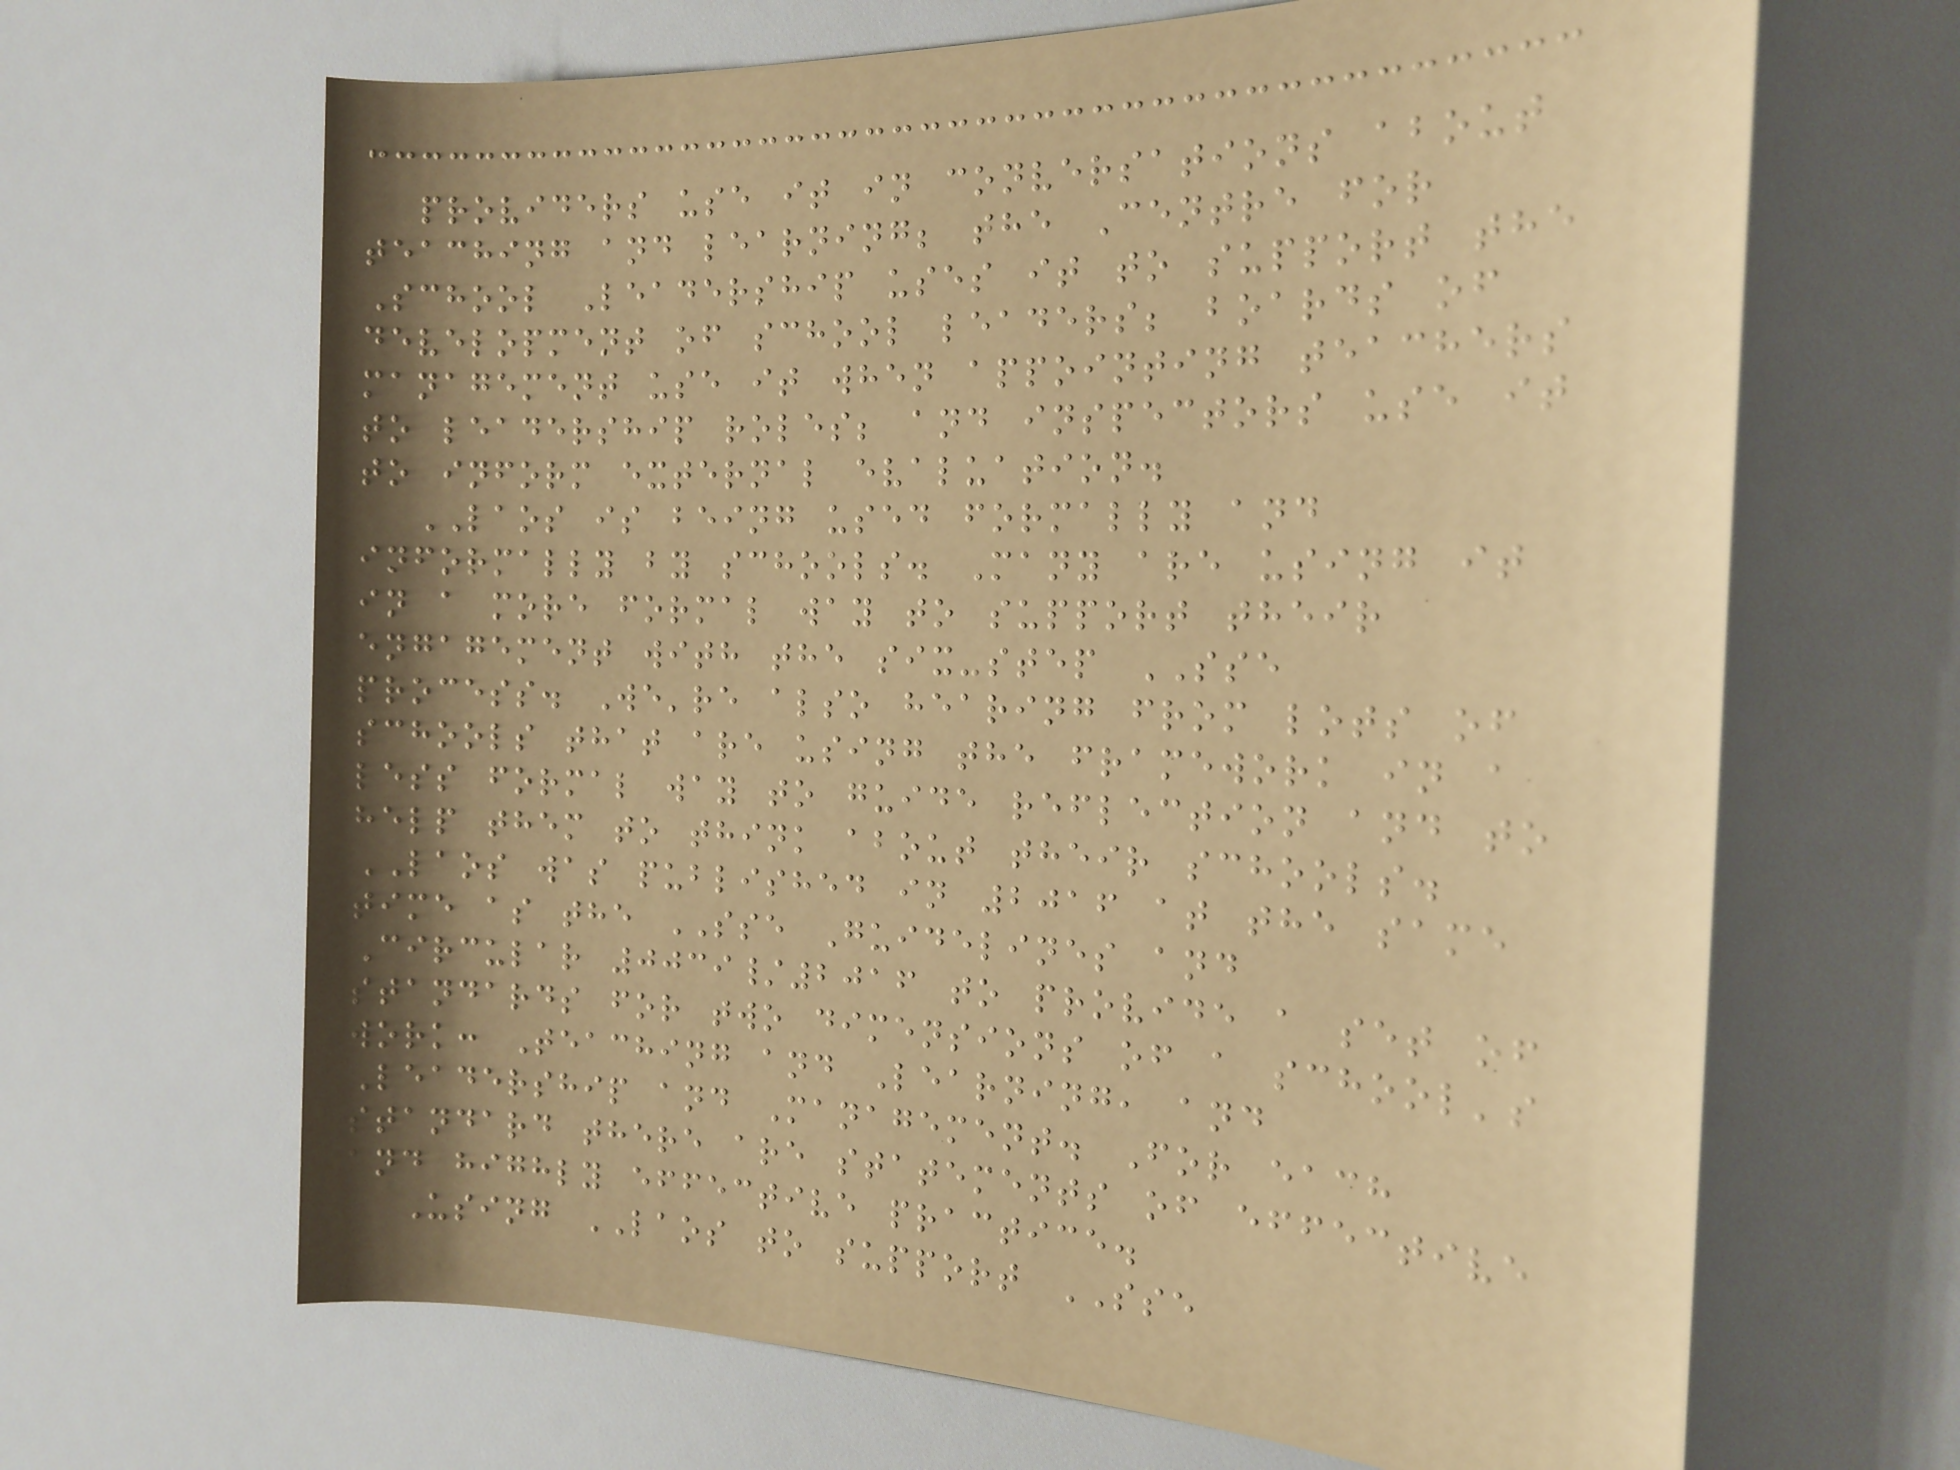providers use it in conversations about
teaching and learning; the Centre for
School Leadership uses it to support the
development of school leaders; boards of
management use it when appointing teachers
to leadership roles; and inspectors use it
to inform external evaluation.
LAOS is being used formally and
informally by schools. Many are using it
in a more formal way to support their
engagement with the six-step SSE
process. We're also hearing from lots of
schools that are using the framework in a
less formal way to guide reflection and to
help them to think about their schools.
LAOS was published in 2016 at the same
time as the SSE Guidelines and
Circular 0039/2016 to provide a set of
standards for two dimensions of a school's
work: Teaching and Learning, and
Leadership and Management. For each
standard there are statements of effective
and highly effective practice.
Using LAOS to support SSE
